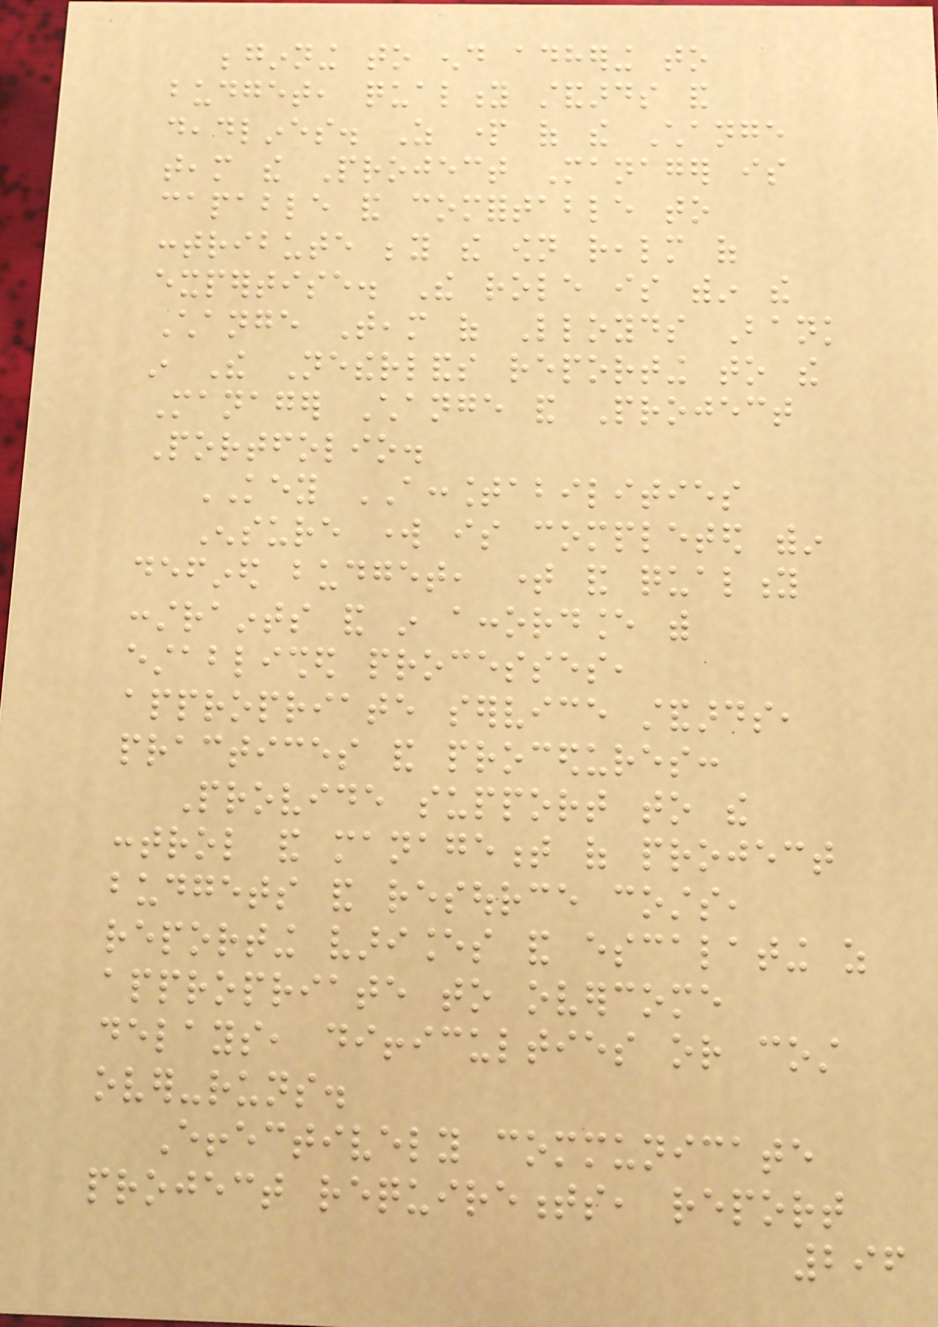beginning to end adhering to
budget, quality standards and
deadlines. As part of the Change
team the Project Manager is
capable and comfortable to
contribute beyond the own realm of
expertise. The role is within the
Change Team of Lloyds Bank
in The Netherlands reporting to the
Manager Change and Project
Portfolio.
KEY ACCOUNTABILITIES
Ensure work is completed within
defined budget, time and quality
constraints and in accordance with
established processes,
appropriate service standards,
practices and procedures:
Provide support to the
control and management of project
budgets and resource costs,
reporting variances and escalating as
appropriate to overcome
delays, difficulties or cost
over-runs.
Effectively communicate
project requirements, report
296
